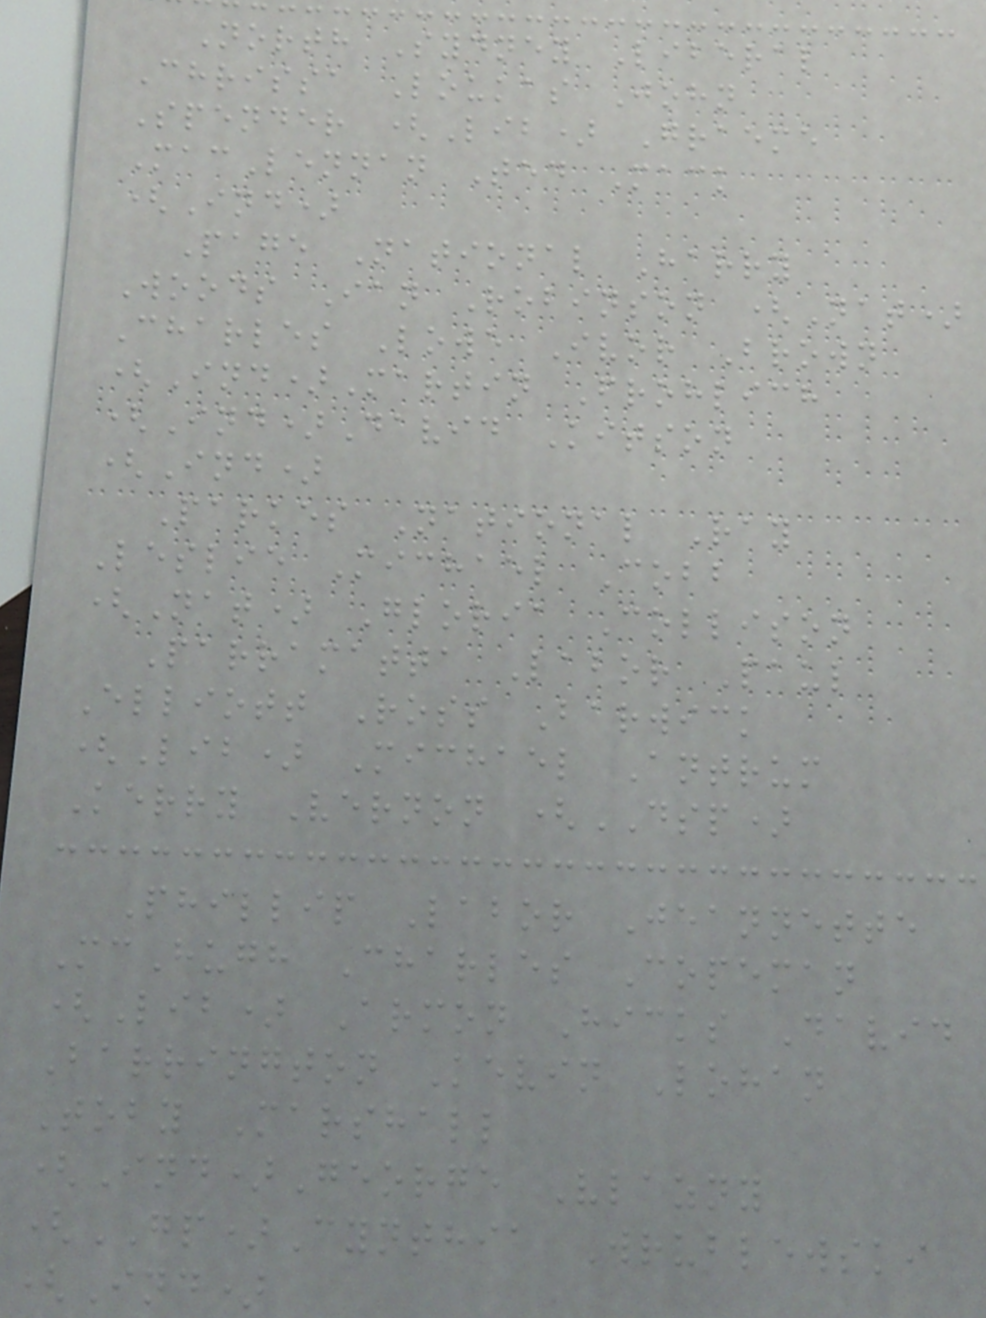North Sydney Liberal
Chrissa Loukas John
Spender (Lib) Graeme
MacLennan Ted Mack
(Ind)
Page National Harry
Woods Ian Robinson (Nat)
Charles Lowe Ivor Brown
(Ind)Martin Frohlich
(Ind)David Kitson
(Ind)
Parkes National Ray
Leslie Michael Cobb
(Nat) Gloria Collison
Parramatta Labor Paul
Elliott Ross Barwick
(Lib) Michael Antrum
Kerry Vernon (DSP)
Phillip Labor Jeannette
McHugh Charles Copeman
(Lib) Armon Hicks David
Barrington Kevin Lohan
Toby Marshall
(Ind)George Vlazny
(GP)Cynthia Wrublewski
(Ind)
